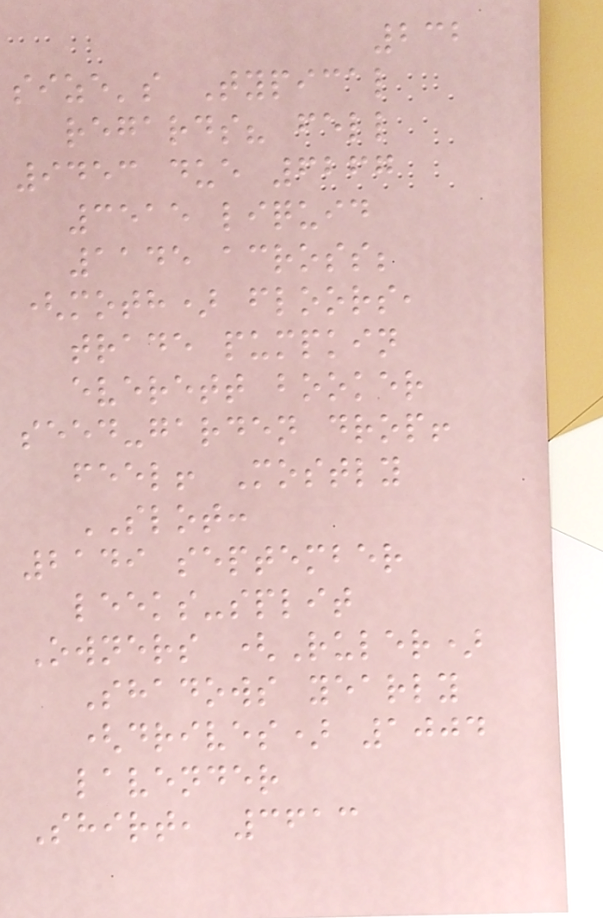232
size's Typical
regards? fell
9453 due 6267
3515 liquid
1145 across;
(moth) floors,
trade pumpkin
everett booker
seed-garden drop!
feel! Mostly
SLOT:
2149 september
leeks-split
Owners (Ruler)
Shadows yearly
(drives) 1004
lavender
Shirt, 3613
